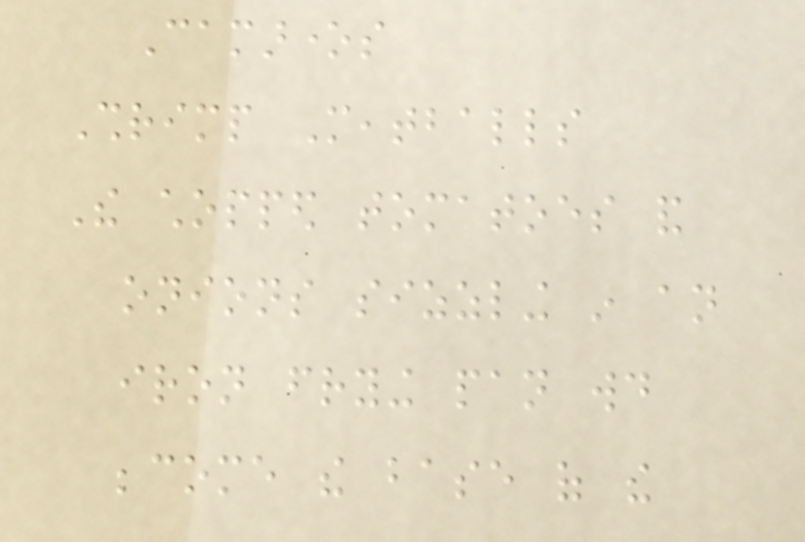Camarones
Shrimp Meatballs
The chopped tomatoes and
onions sizzling in an
iron frying pan would
become the base of the
